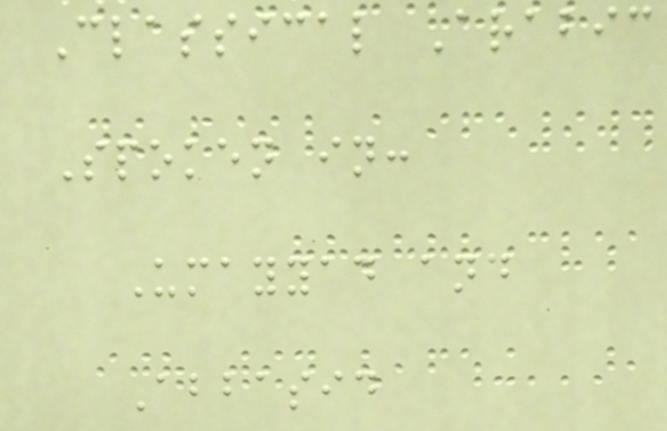Classical Arabic
Spoken in:
Umayyad and
Abbasid
